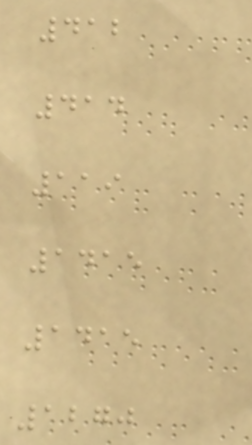412
414
119
1415
1415
1270
